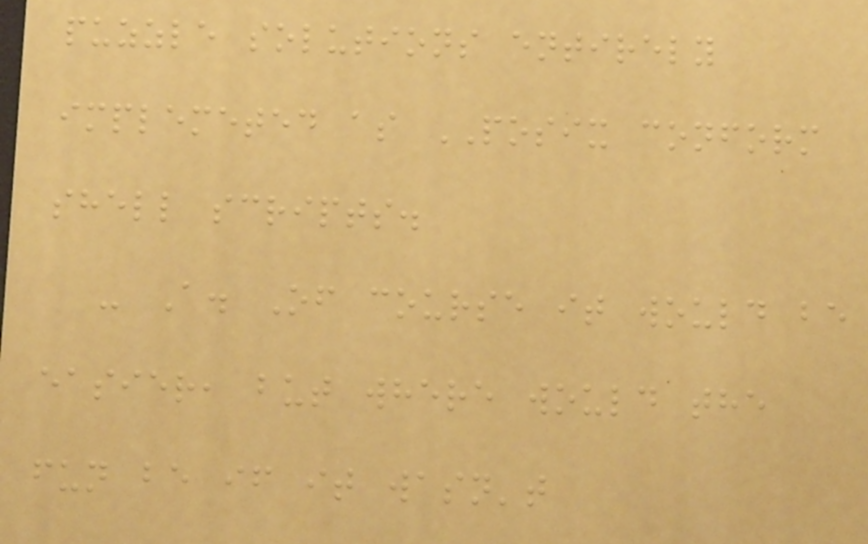puzzle solutions entirely
implemeted as POSIX conform
shell scripts.
- A. Of course it would be
easier, but where would the
fun be if it wasn't
